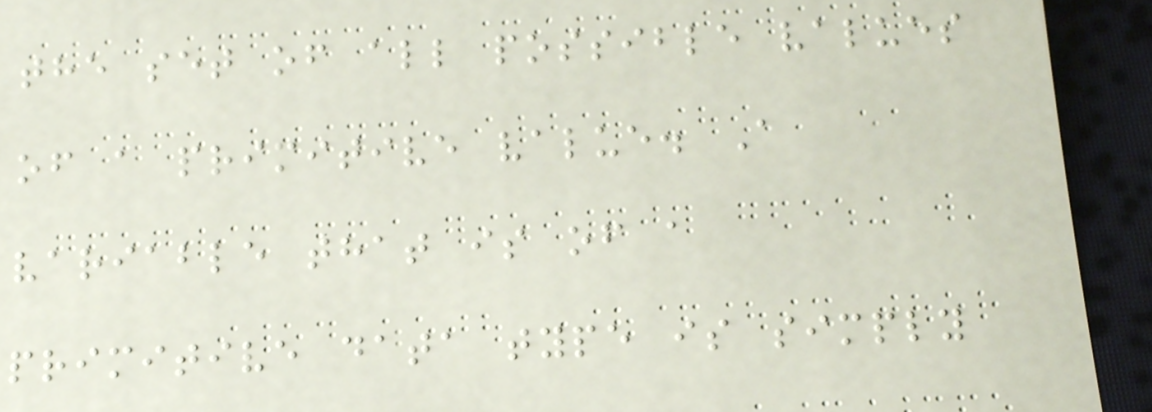the set of all possible values
of a primitive value. A
variable that is of a
primitive data type is simply
